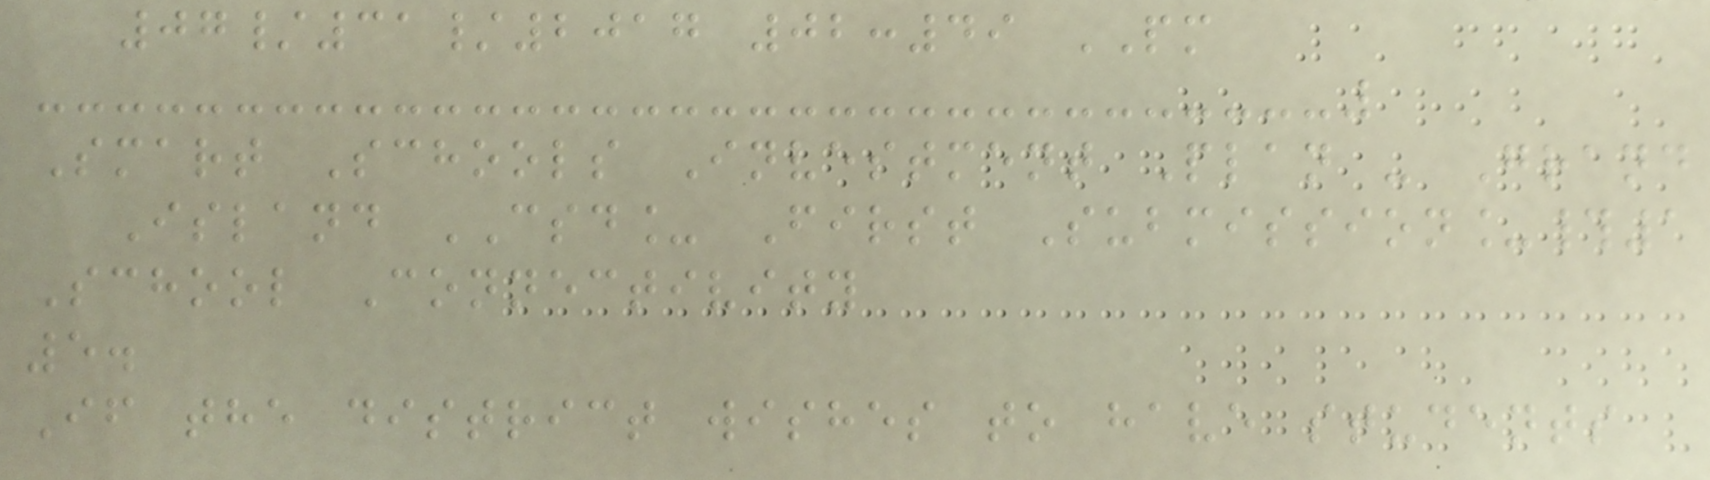07/31/2017 02:49 PM
Smart Schools Investment Plan - Grand
Island CSD_ First Submission_#1
School Connectivity
5.
If the district wishes to have students
